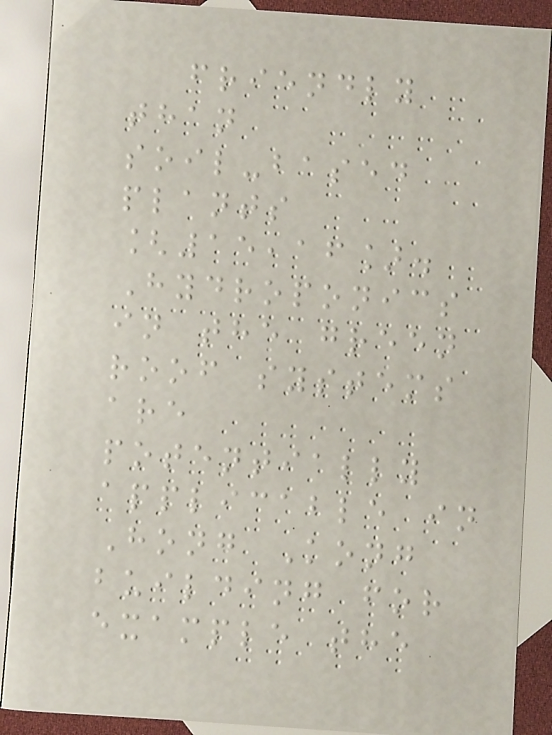friendly
than
soil-based
plants
[15,16].
Hydroponics
in the green
roof systems
are
potentially
applicable in
Hong Kong
building for
example the
